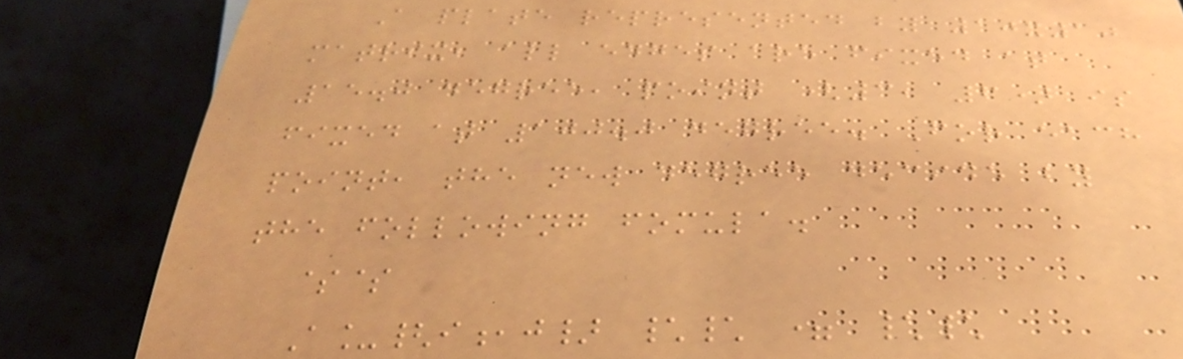A plate represented by 10x10
matrix, all edges are fixed at
15.0 degree, point (3, 6) is
fixed at 100.0 degree. For each
point, the new degree decide by
the following fomula.
$$
A_{i,j} \\ = \\
